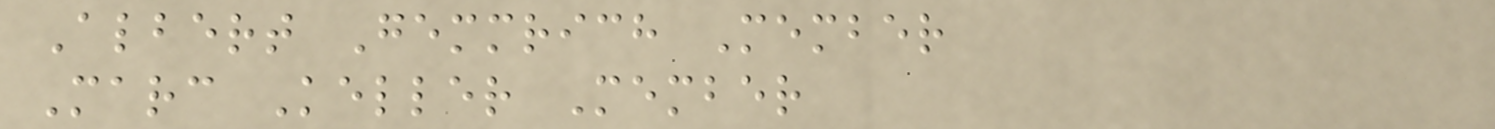Albert Gemmrich Member
Marc Keller Member
